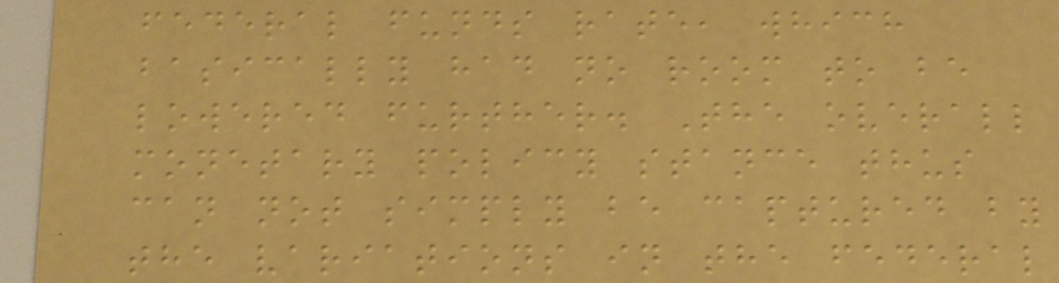federal funds rate, which
basically had no room to be
lowered further. The overall
monetary policy stance thus
can not simply be captured by
the variations in the federal
